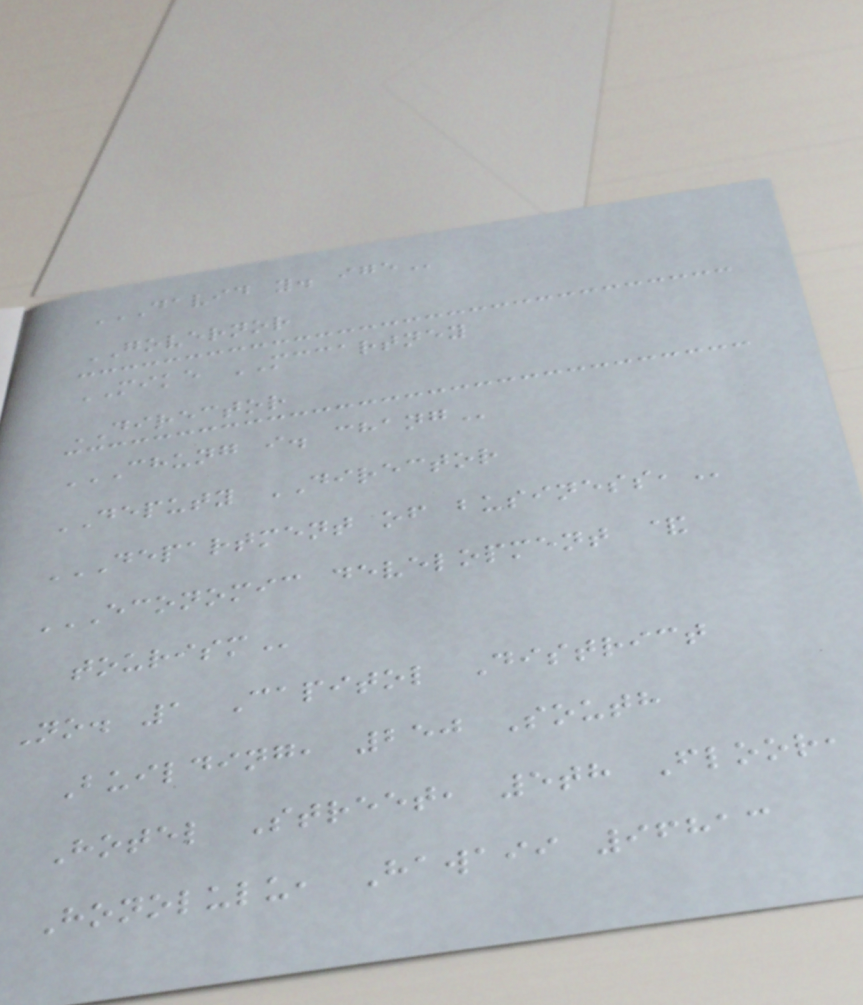DAVID Y. IGE
GOVERNOR
MIKE MCCARTNEY
DIRECTOR
CHUNG I. CHANG
DEPUTY DIRECTOR
DEPARTMENT OF BUSINESS,
ECONOMIC DEVELOPMENT &
TOURISM
No. 1 Capitol District
Building, 250 South
Hotel Street, 5th Floor,
Honolulu, Hawaii 96813
